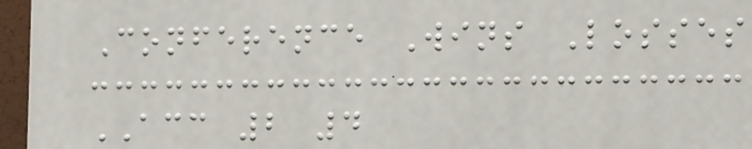Conference Wins Losses
ACC 2 4
